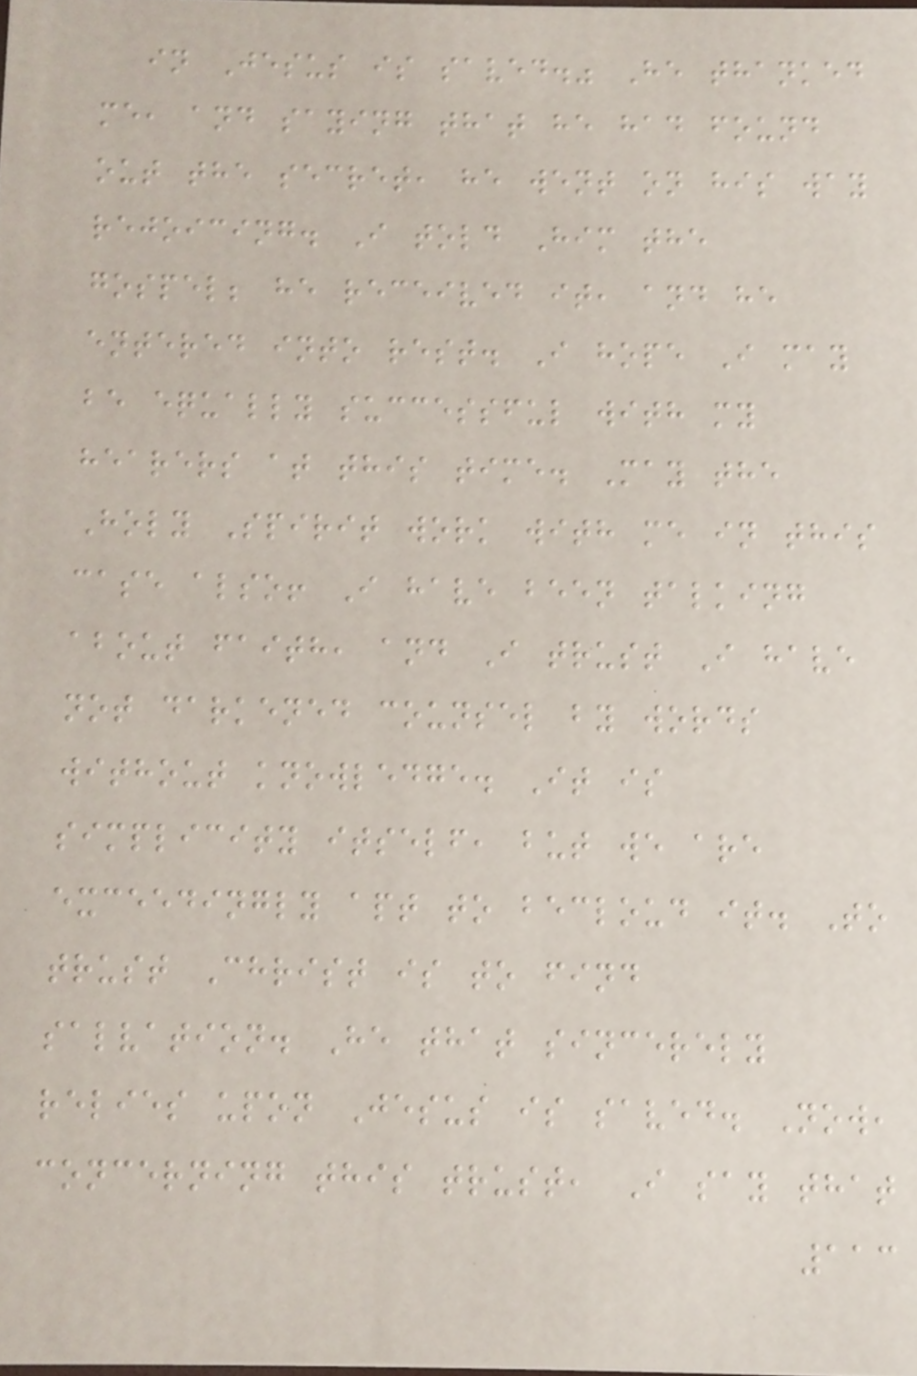in Jesus is saved." He thanked
me, and saying that he had found
out the secret, he went on his way
rejoicing. I told Him the
gospel; he received it, and he
entered into rest. I hope I may
be equally successful with my
hearers at this time. May the
Holy Spirit work with me in this
case also! I have been talking
about faith, and I trust I have
not darkened counsel by words
without knowledge. It is
simplicity itself, but we are
exceedingly apt to becloud it. To
trust Christ is to find
salvation. He that sincerely
relies upon Jesus is saved. Now,
concerning this trust, I say that
113
